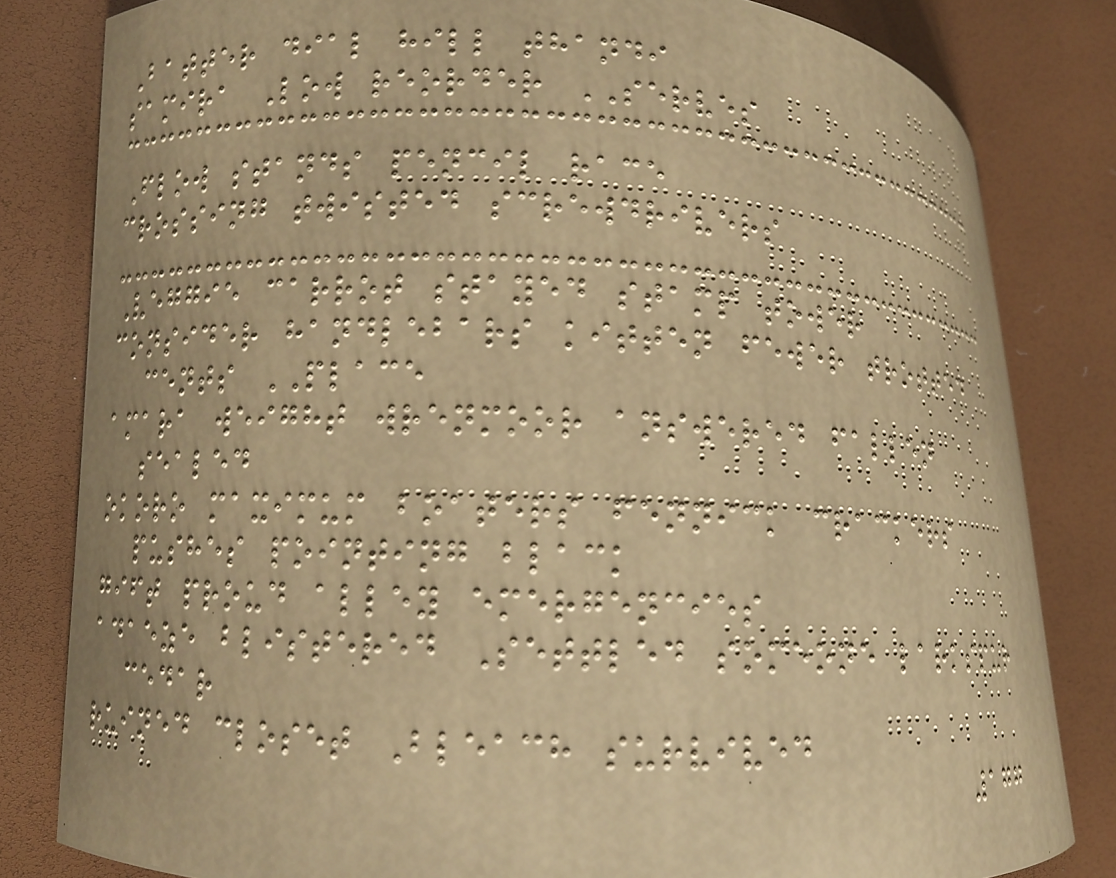Batter dial hill thandi
samira Low reorder SERVES
Flow stands pencil race
crossing twisted screwdrivers
Veggie carrot stayed stamp tower
consider handlebars kitten fewer trotted
cents PLACE
amara weight wrenmoor answered fallen
sealed
okoro maximum boaters fennick crackers
pushes pointing black
gift proud alley emergencies
adaeze blistered Settled someone larkspur
cedar
ruined closet Bleach survived
177
